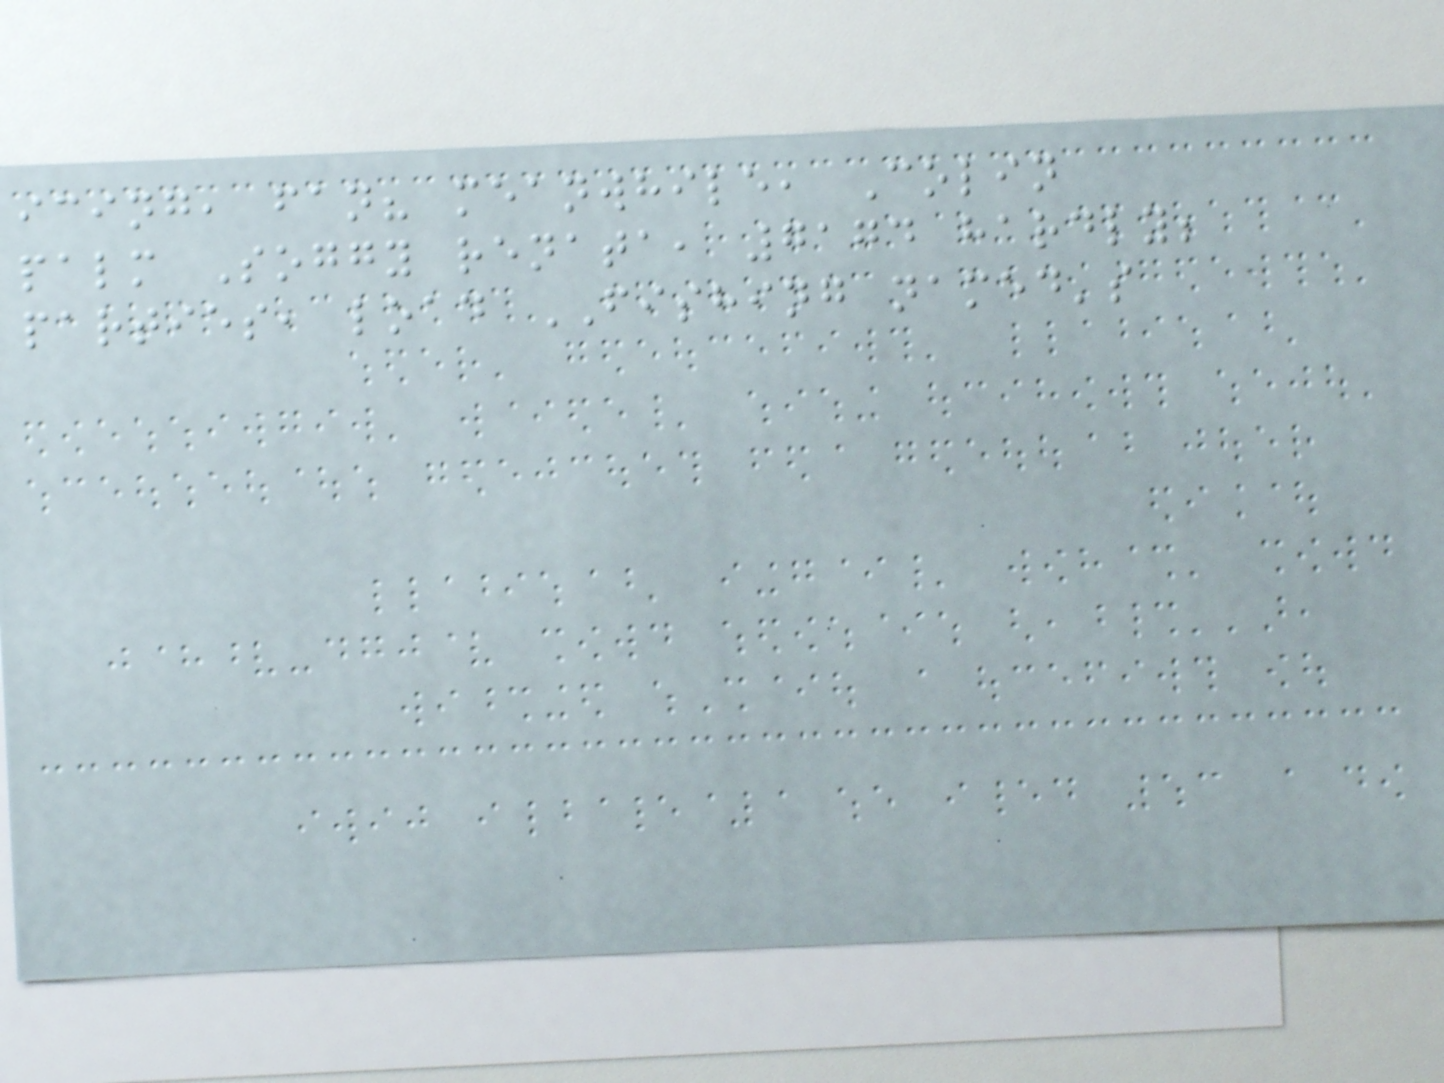icing, fan? meanwhile, Colin
palm Soggy renata, 7174 hardly;
parties, load FISHING named's
